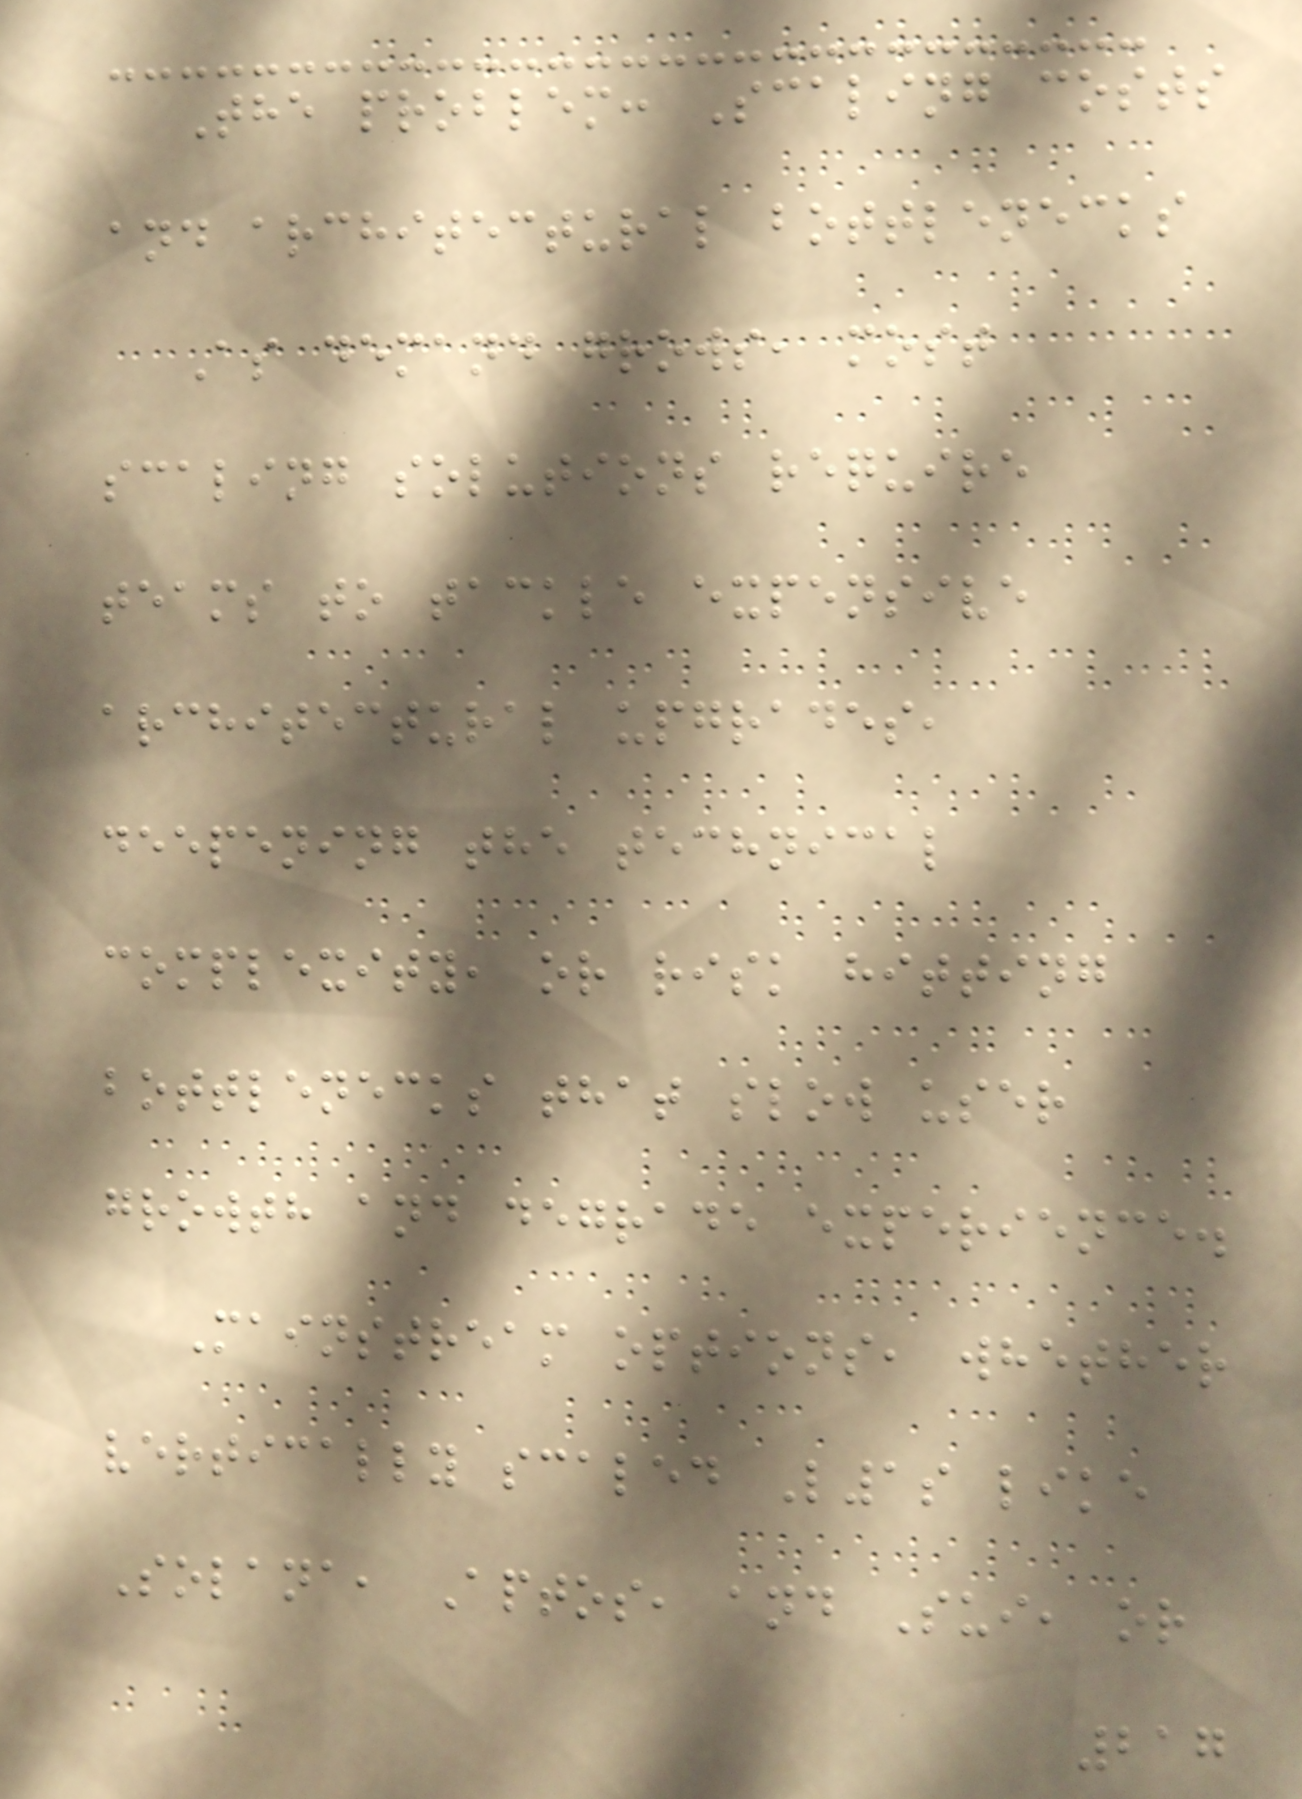The problem: Scaling costs
and architectural bottlenecks
As demand grows, most
scaling solutions require
teams to tackle expensive
architectural upgrades,
deepening the technical
complexity, or risk hitting
bottlenecks that slow user
growth and degrade experience.
Mainstream options, whether
vertically scaled L1s like
Solana, Aptos, and Sui, or
217
